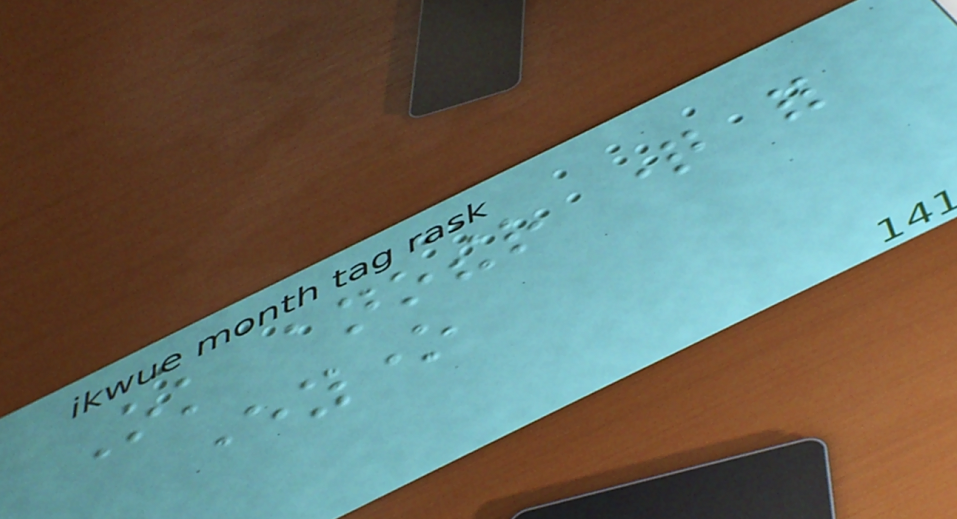Ok another question for
everyone
